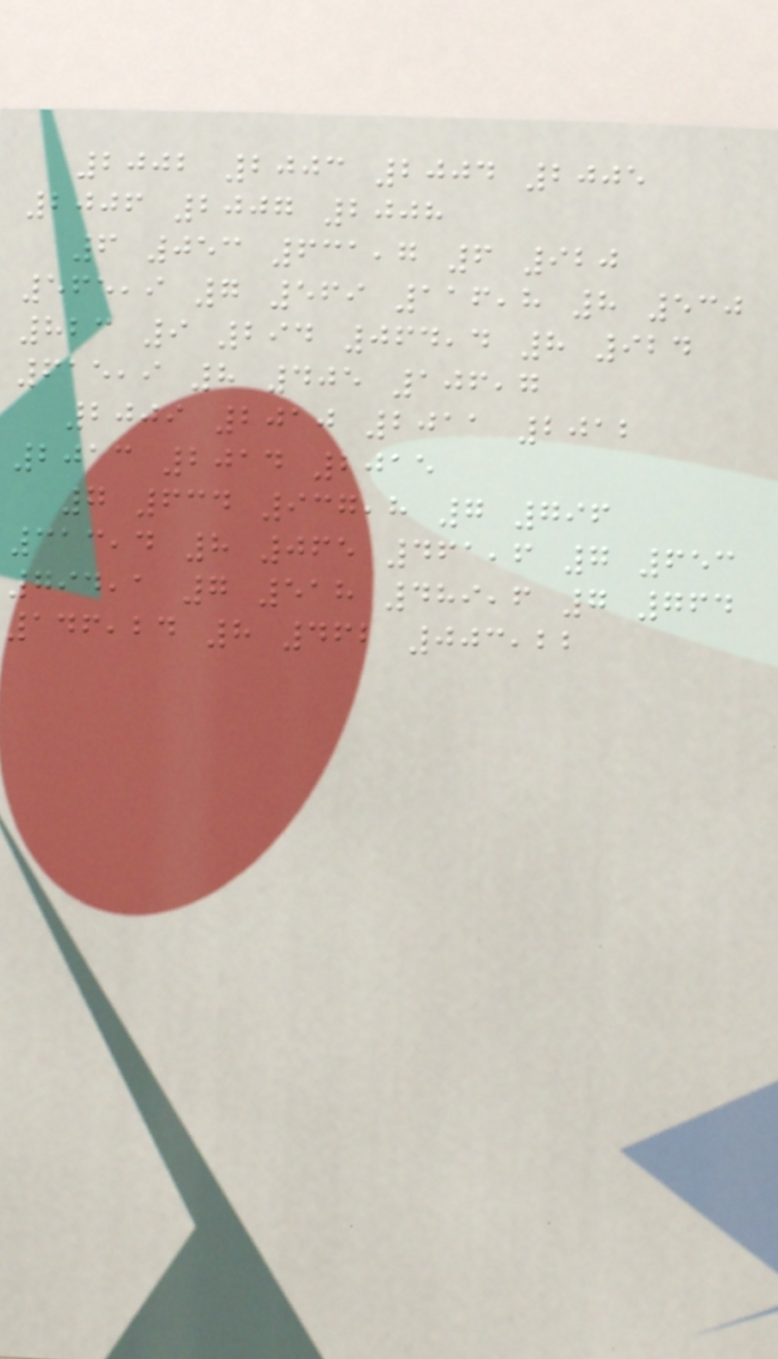2002 2003 2004 2005
2006 2007 2008
6 053 631,7 6 920
565,9 7 569 116,8 8 530
823 9 294 064,4 8 924
615,9 8 405 106,7
2009 2010 2011 2012
2013 2014 2015
7 634 937,8 7 796
313,4 8 065 461,6 7 653
794,1 7 518 489,6 7 764
146,24 8 462 003,22
